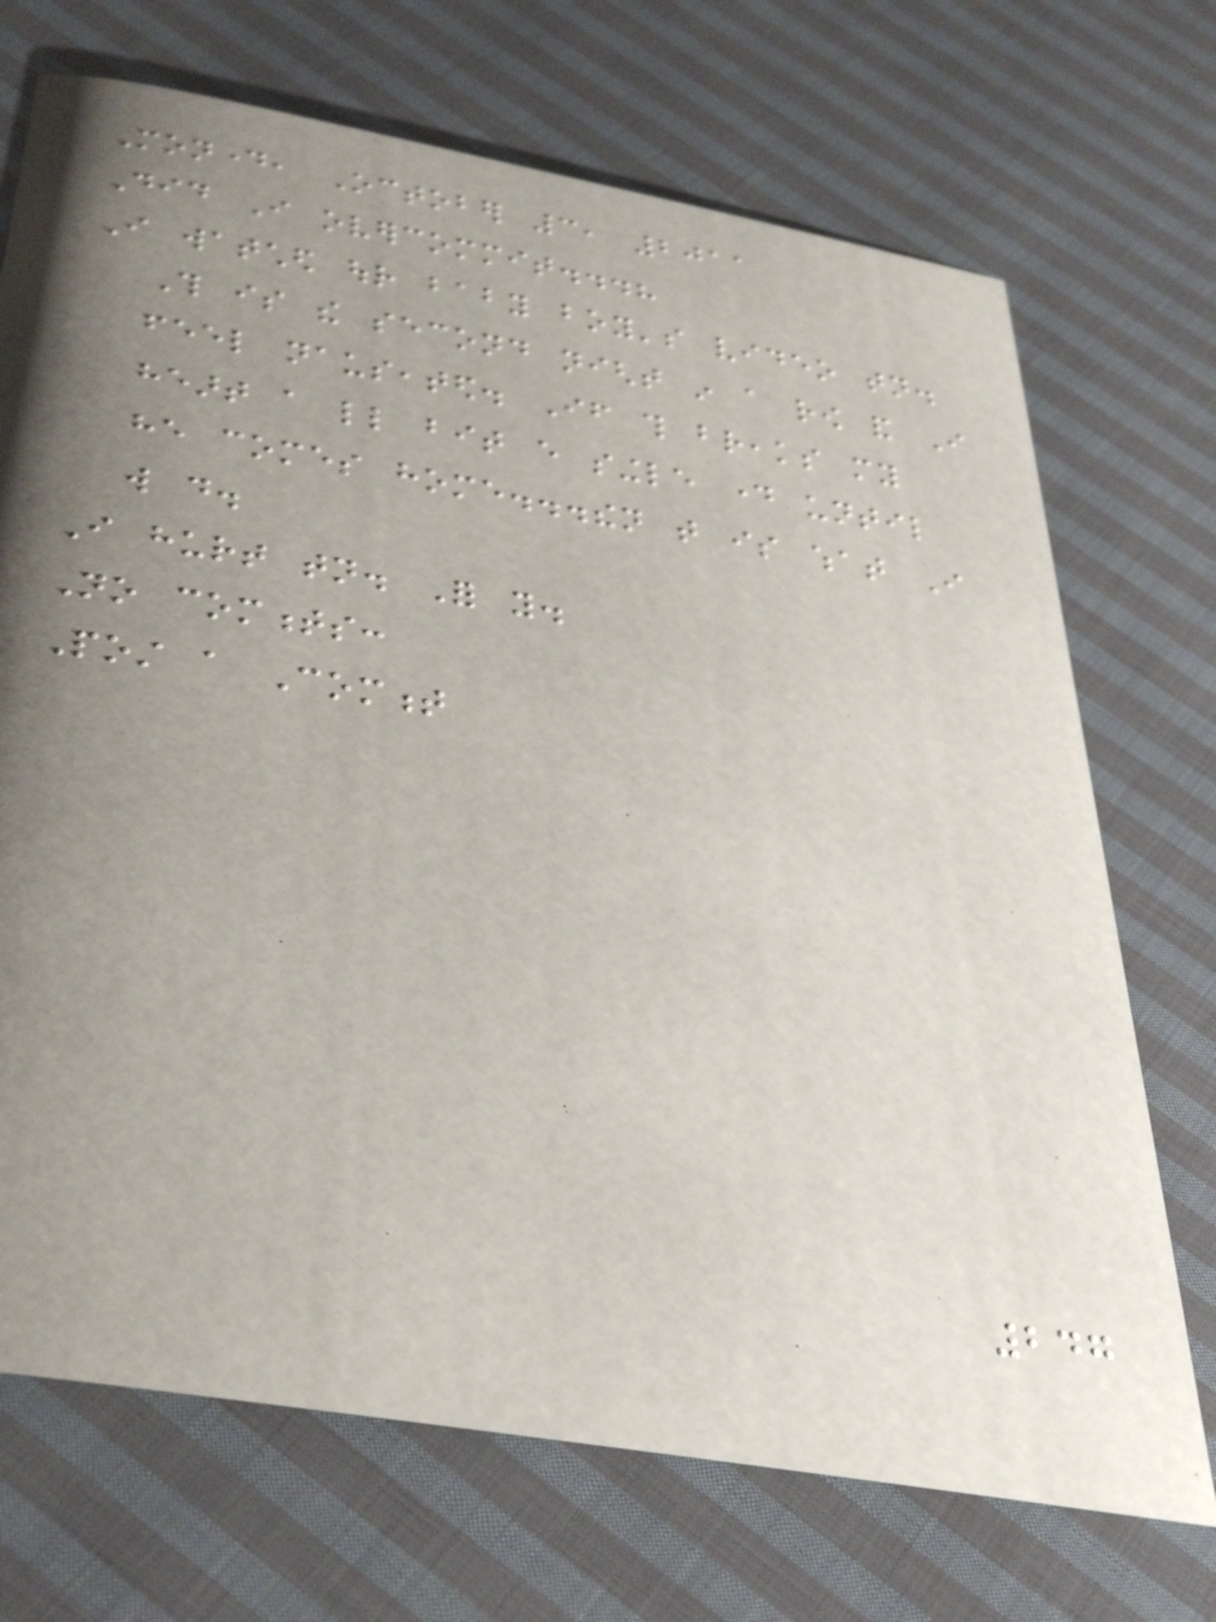Monday, October 3, 2011
Did I overcommit...?
I watched our baby boy's video tonight.
This is the second night in a row and I
feel nauseated. If this breaks my
heart a little bit every single day until
he comes home...then that is what I
will do.
I hurt tonight. For you.
No comments:
Post a Comment
247
